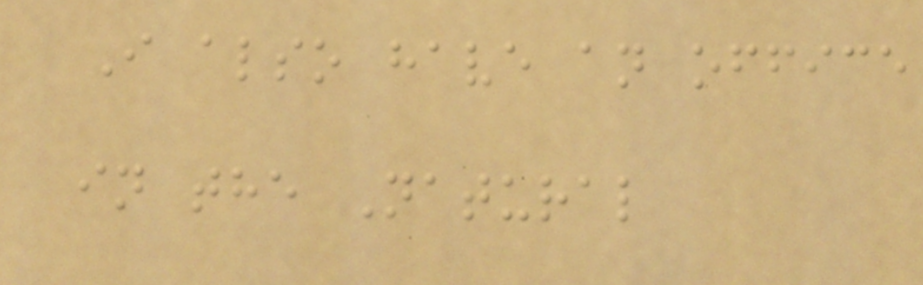I also have an office
in the Natural
